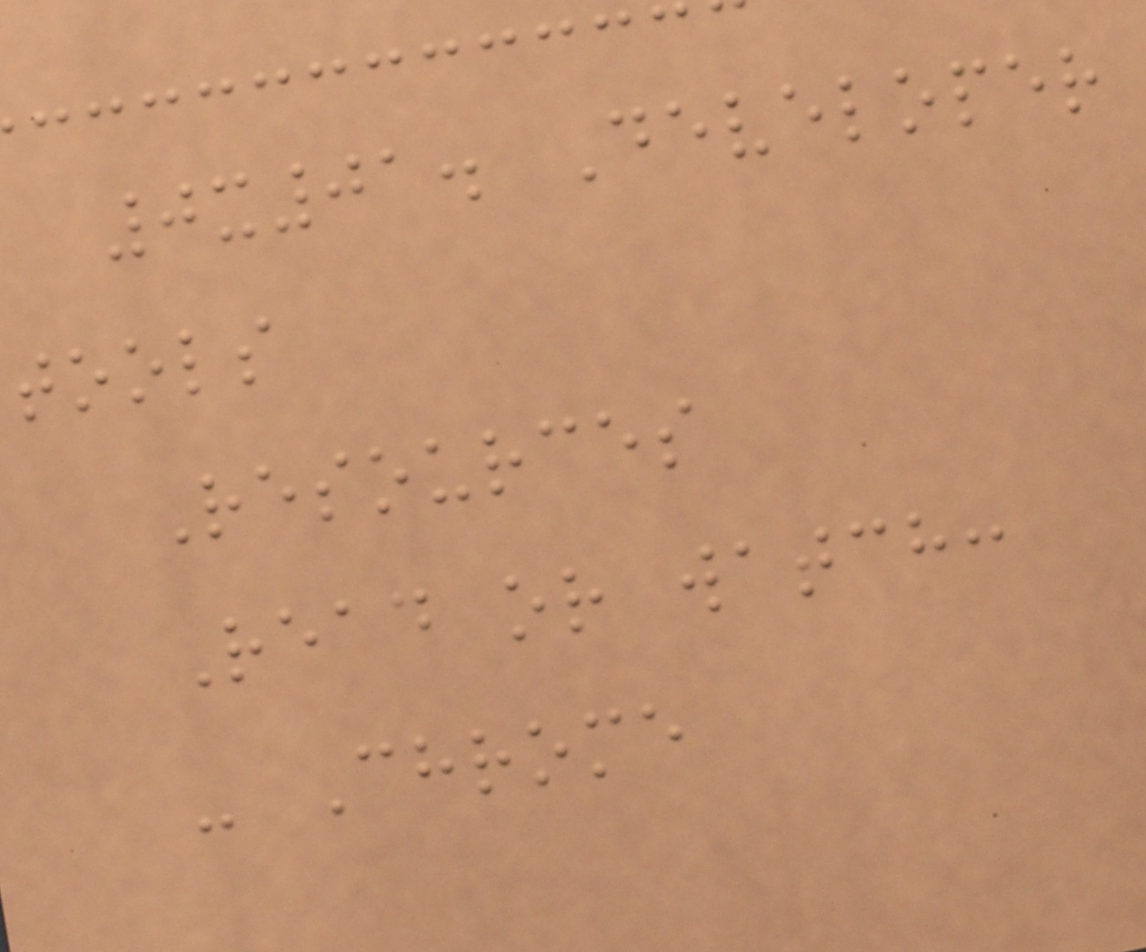0x01. Developer
tools
Resources
Read or watch:
- Chrome
